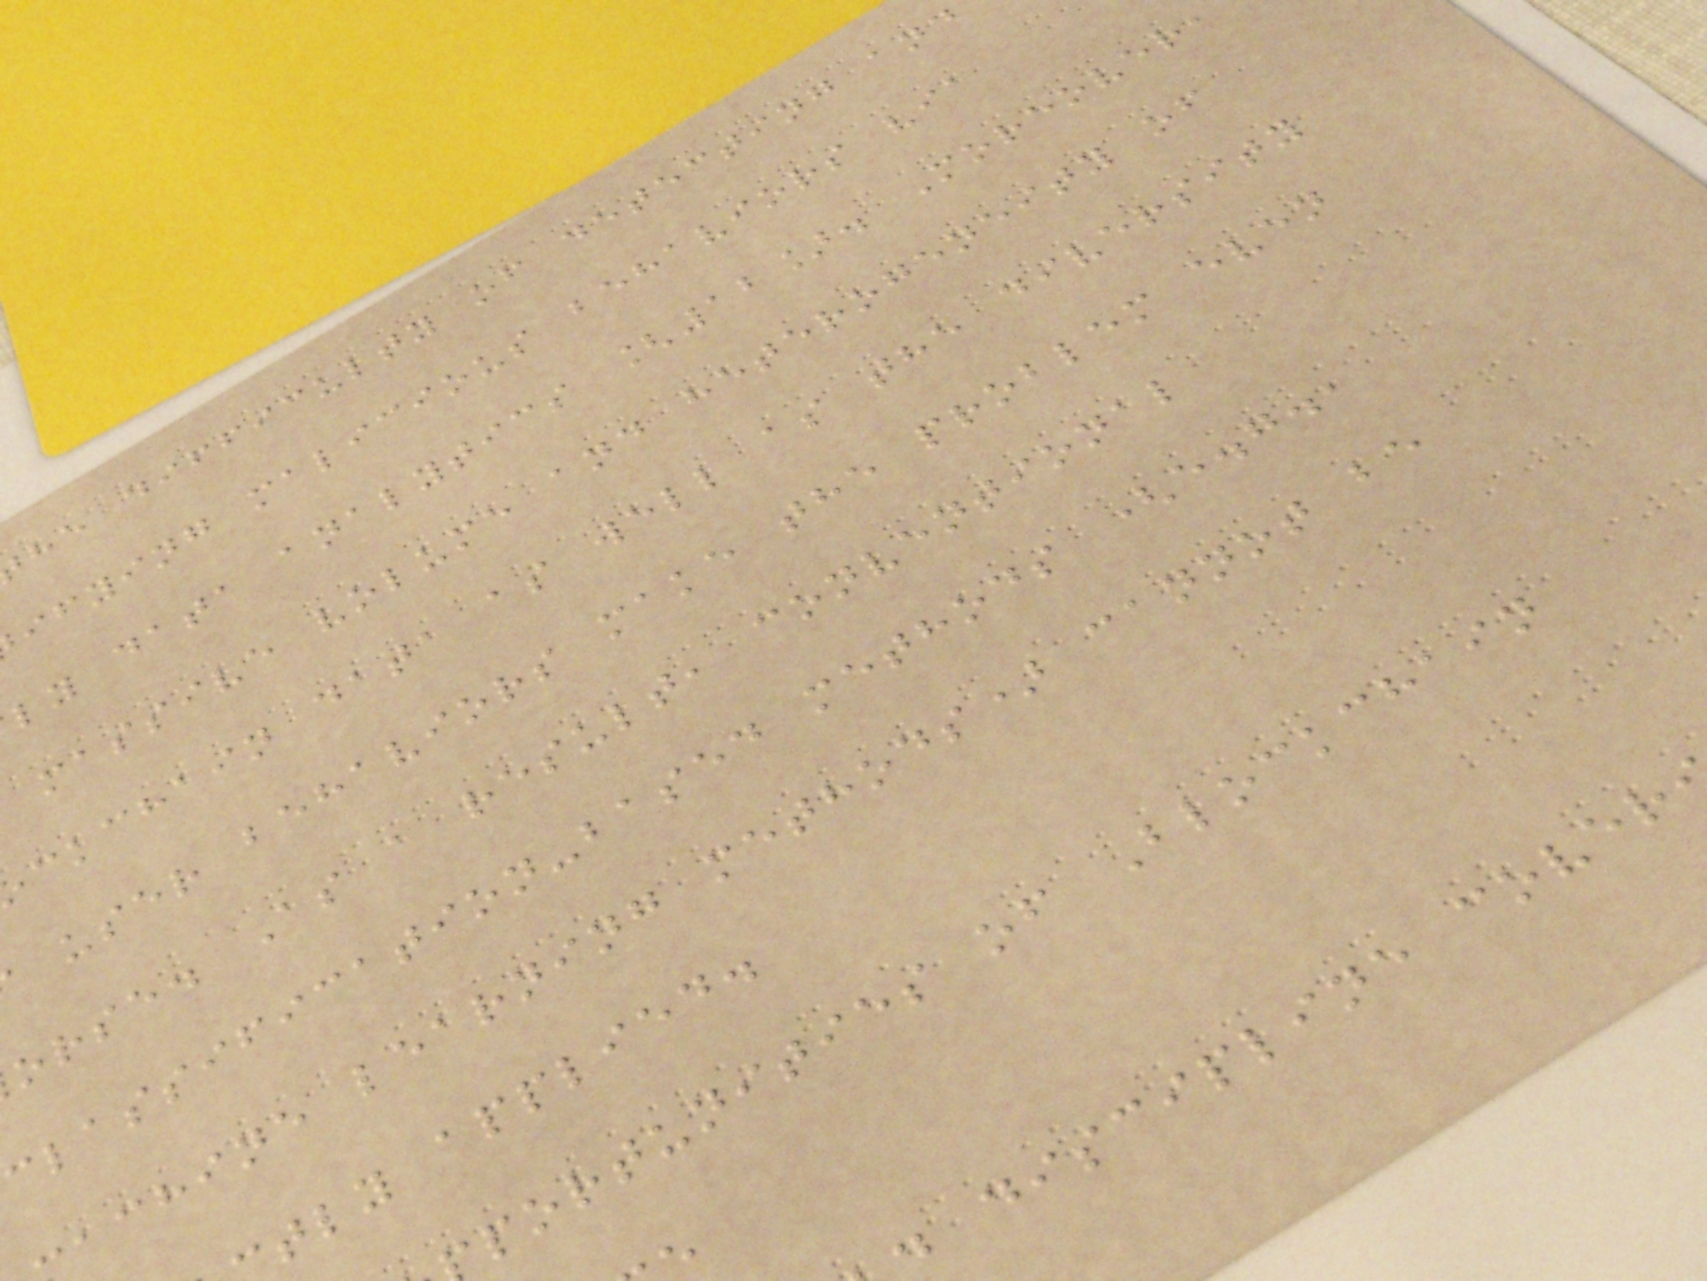he difficulty of detecting and
ifying malicious behaviors via
ly data analytics [12]. Moreover,
massive volume and heterogeneity of
ckchain data as well as the diversity
user behaviors make the problem even
orse. As a result, conventional
classification-based methods (e.g.,
achine learning methods) cannot be
tly applied.
portunities of Blockchain
discipline cover
